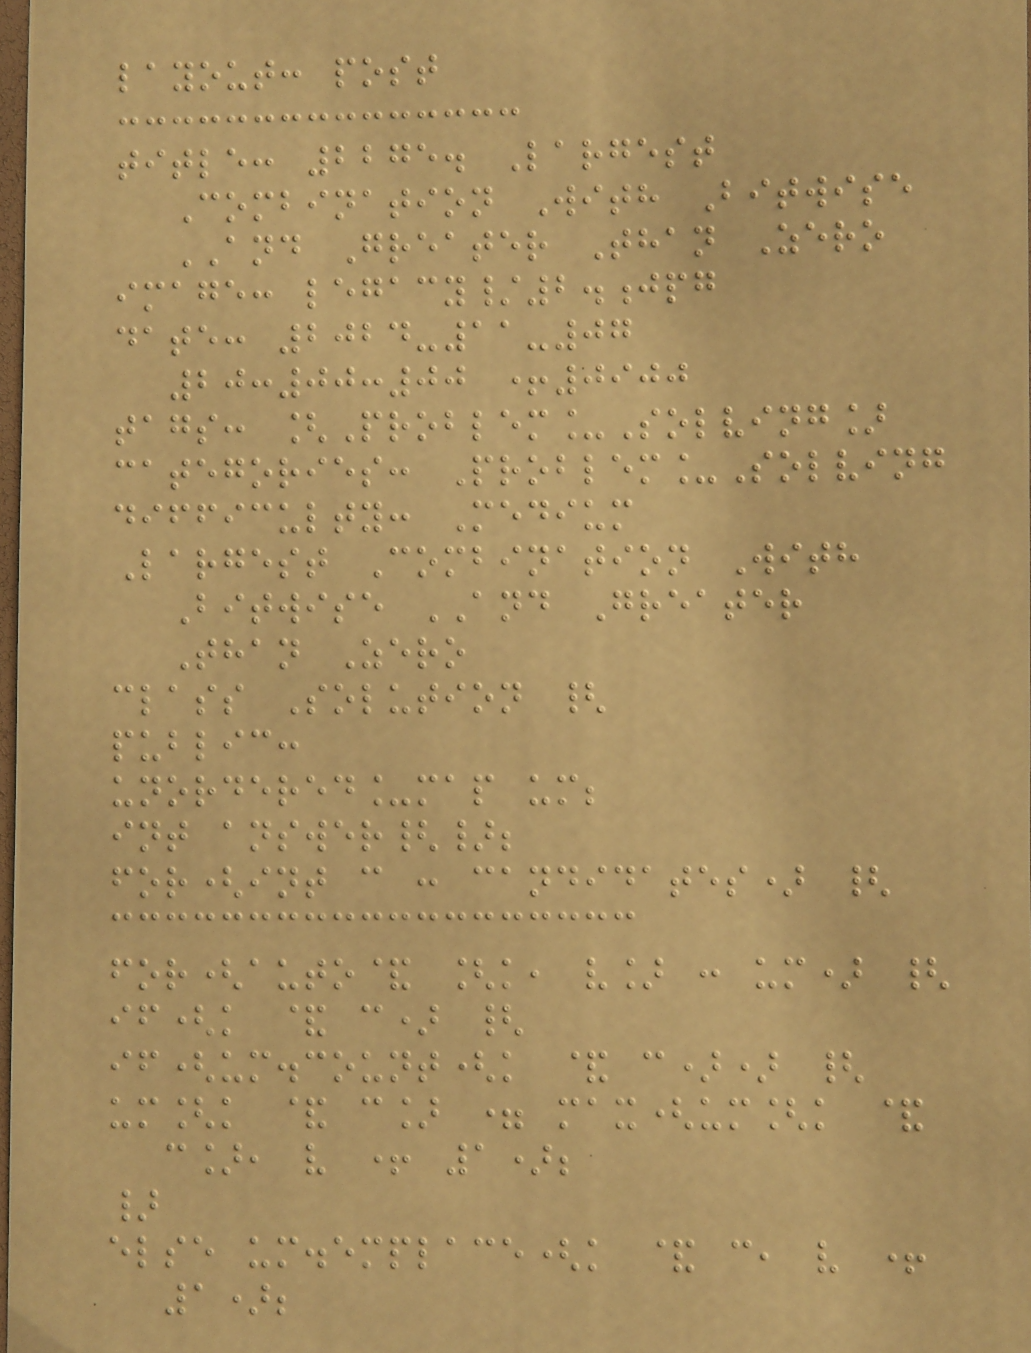layout: post
title: 2275. Largest
Combination With Bitwise
AND Greater Than Zero
image: legacy/2.jpg
date: 2024-11-07
20:00:00 +0900
tags: [Problem_Solving]
categories: Problem_Solving
difficulty: Medium
Largest Combination With
Bitwise AND Greater
Than Zero
class Solution {
public:
unordered_map um;
int answer{};
for(int c : candidates) {
for(auto& [k, v] : um) {
if(k & c) {
if(um.count(k & c)) {
um[k & c] = max(um[k &
c], v + 1);
}
else um.emplace(k & c, v +
1);
